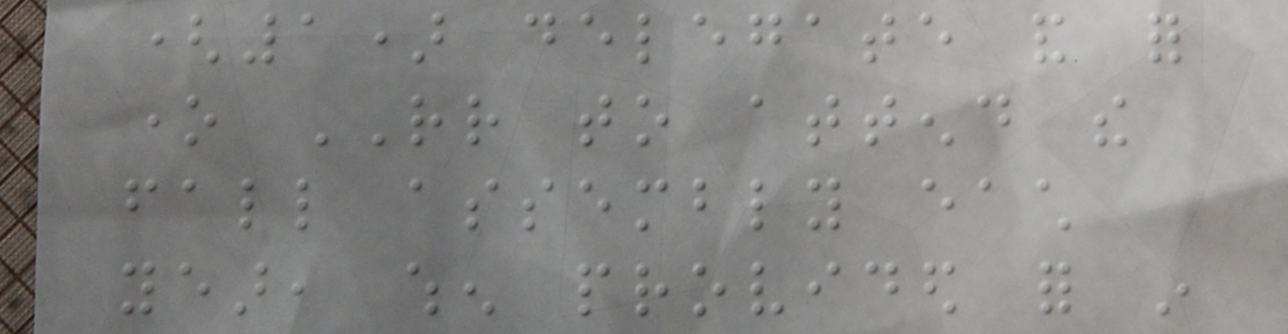(1) delegate and for
one RR to attend the
fall assembly each
year, when provided for in
